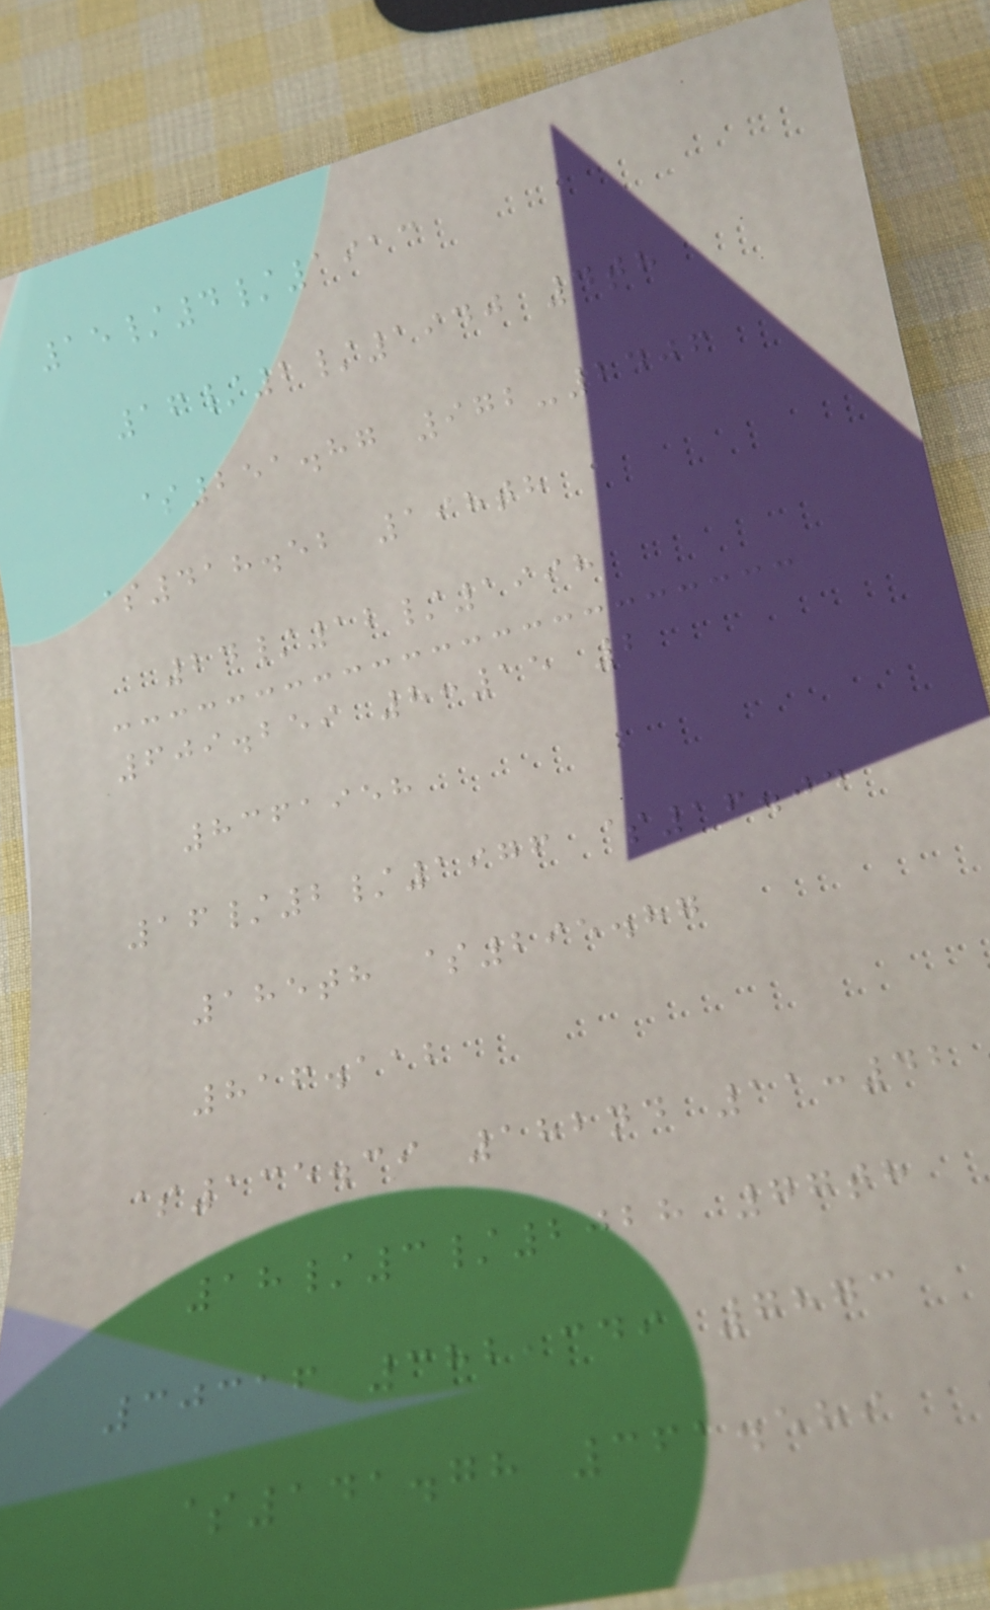15/4/1913
16/2/1940 4th
$251.87 972-2406
$418.52 198th
24/12/1998
609.259 8:15 2
8361958
16/2/1976 $16.04
185th $295.87
816.112
$135.39 182nd 11:42
18/3/2028 77th
30316 382,349 7873
$141.78 361.589
